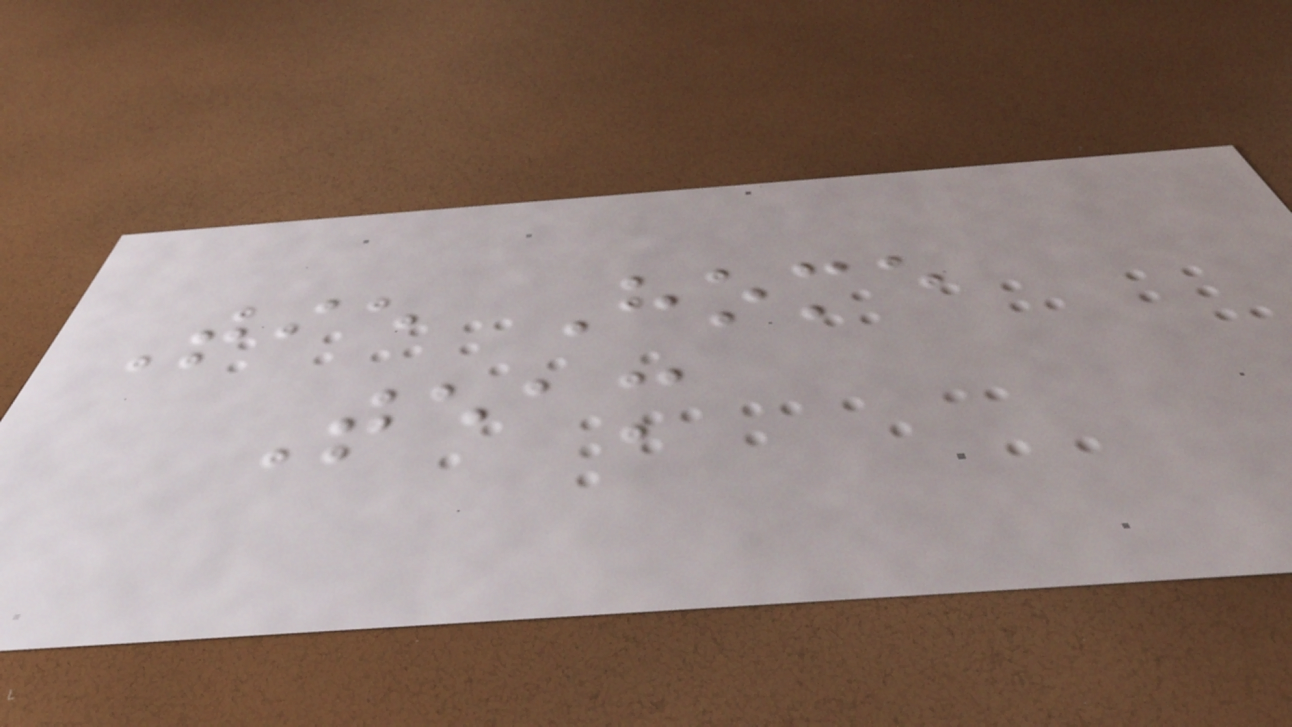Tie Home
Team
